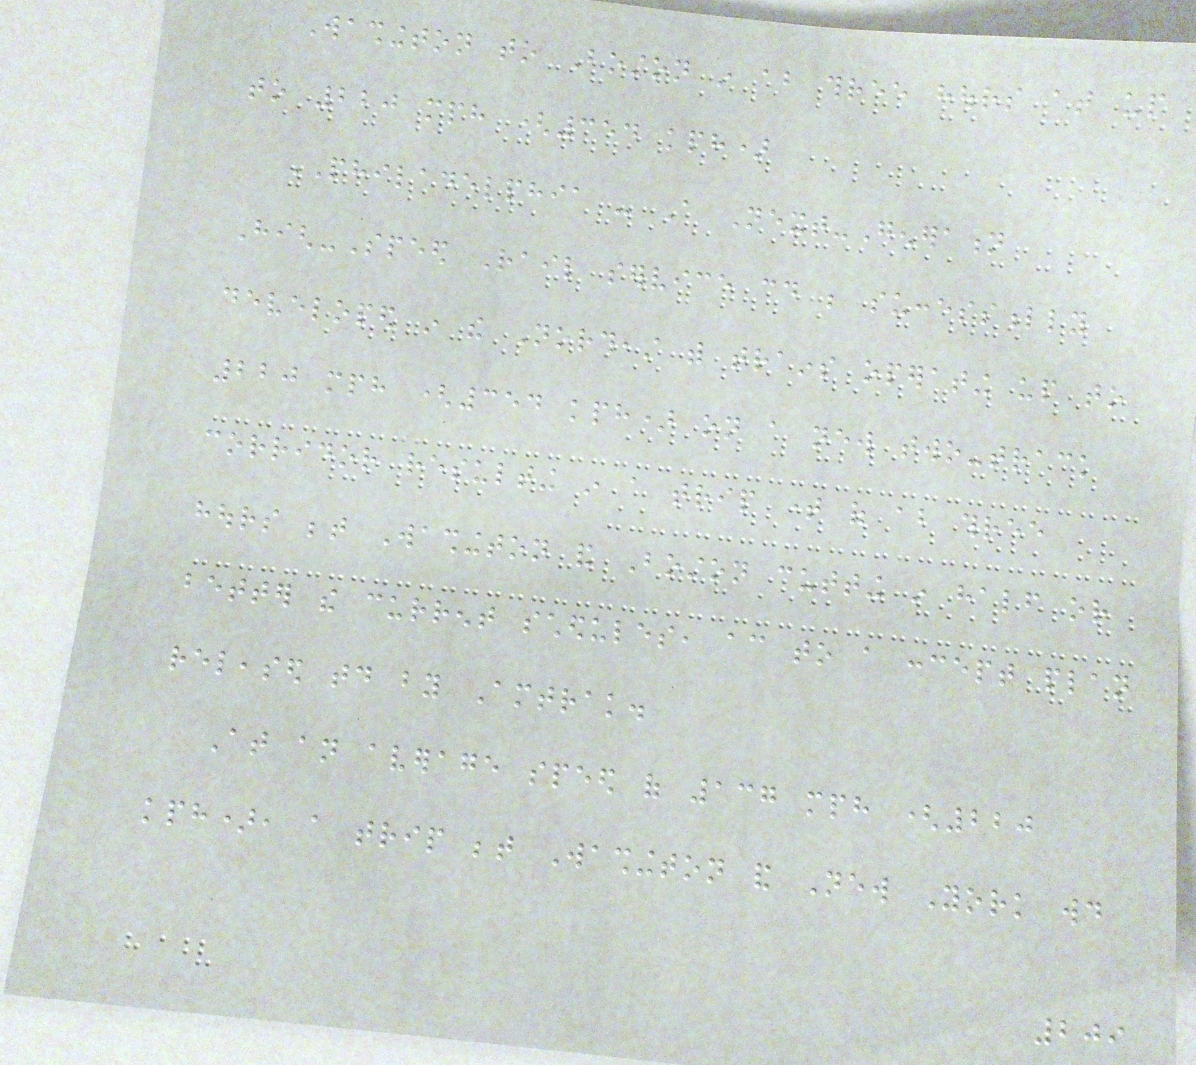Washington to Boston in about three hours at up
to 220 mph (354 kph)
PHILADELPHIA - A Next-Generation
High-Speed Rail service could be successfully
developed in the Northeast with trains operating up to
220 mph (354 kph) on a new two-track
corridor resulting in a trip time of about three
hours between Washington and Boston cutting in half or
better the current schedules, according to a concept plan
released today by Amtrak.
At an average speed of 137 mph (220
kph), a trip between Washington and New York would
209
